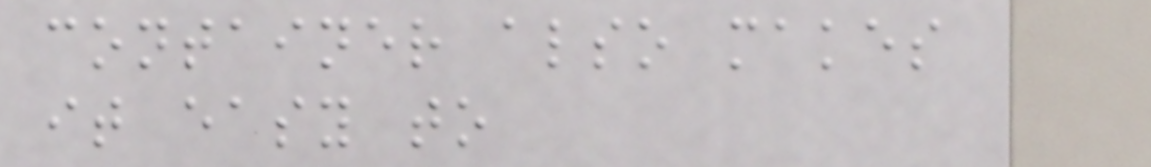container also makes
it easy to
